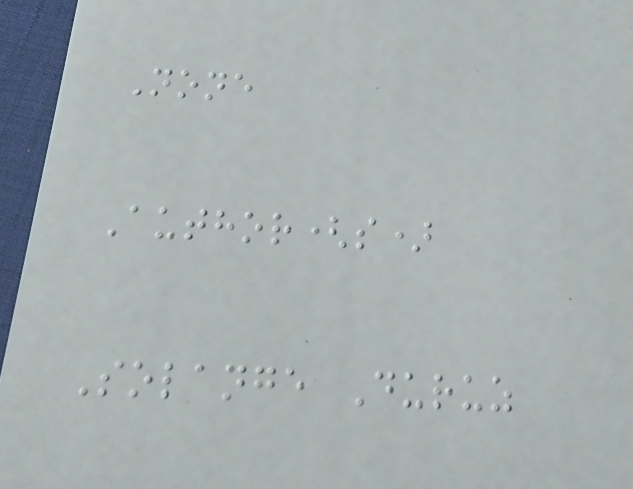None
Author(s)
Solange Duruz
